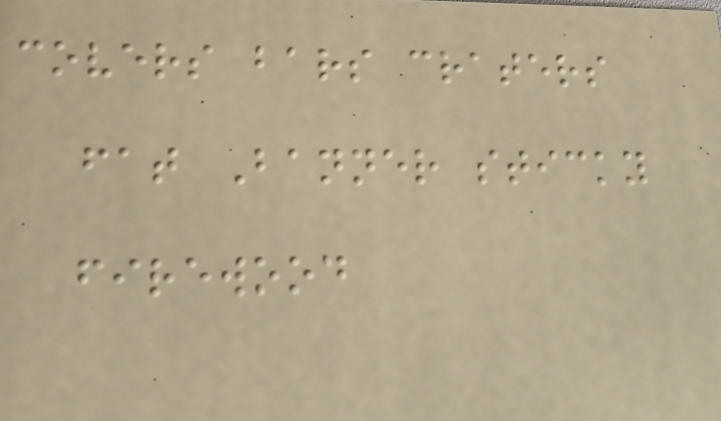covers bars craters
fat Banner sticky
firewood
